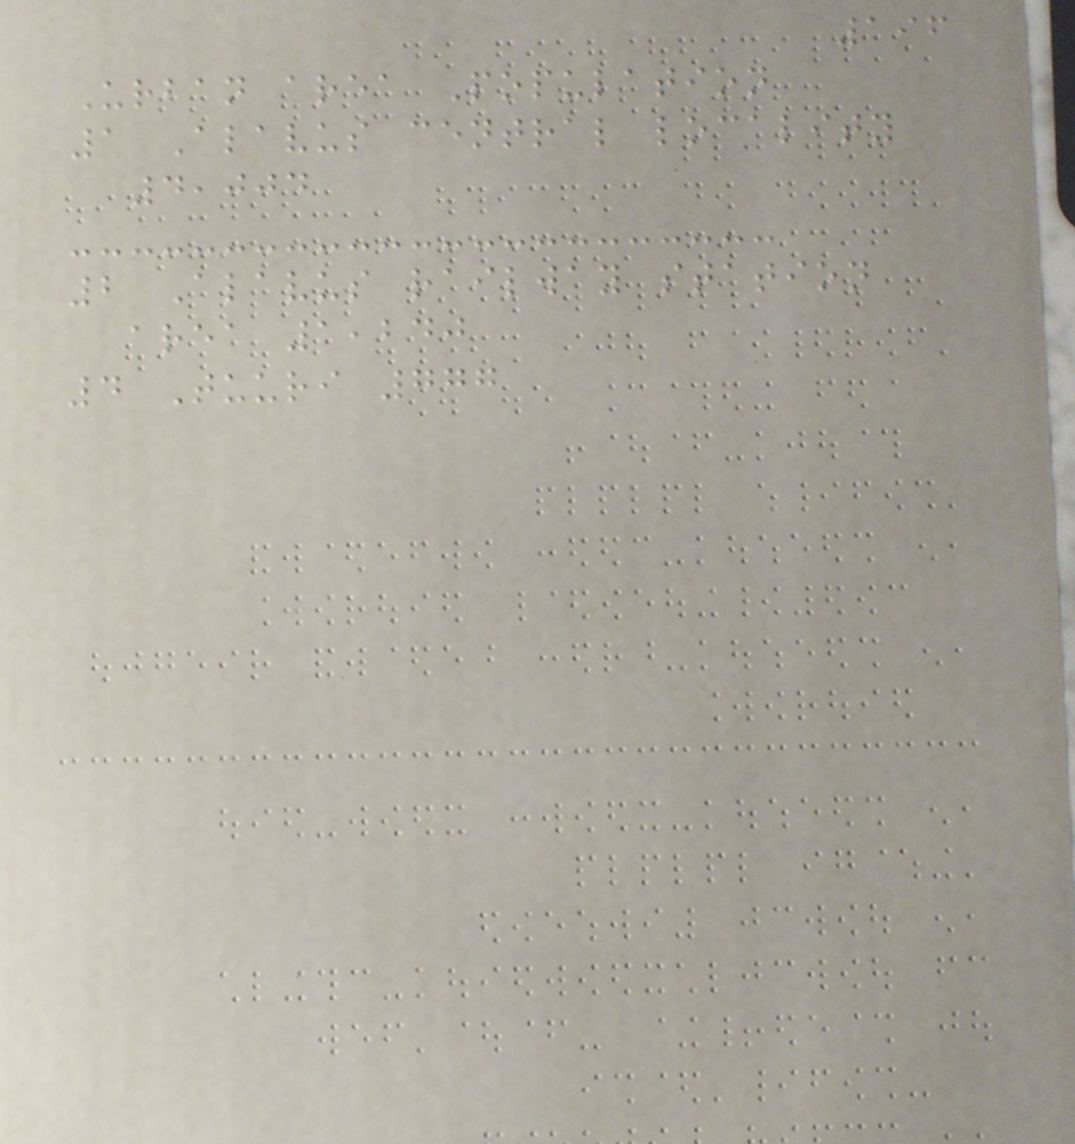196
Urban area Population
1 Alavus central locality
4,004
2 Alavus railway station
area 1,240
4 Tuuri 777
